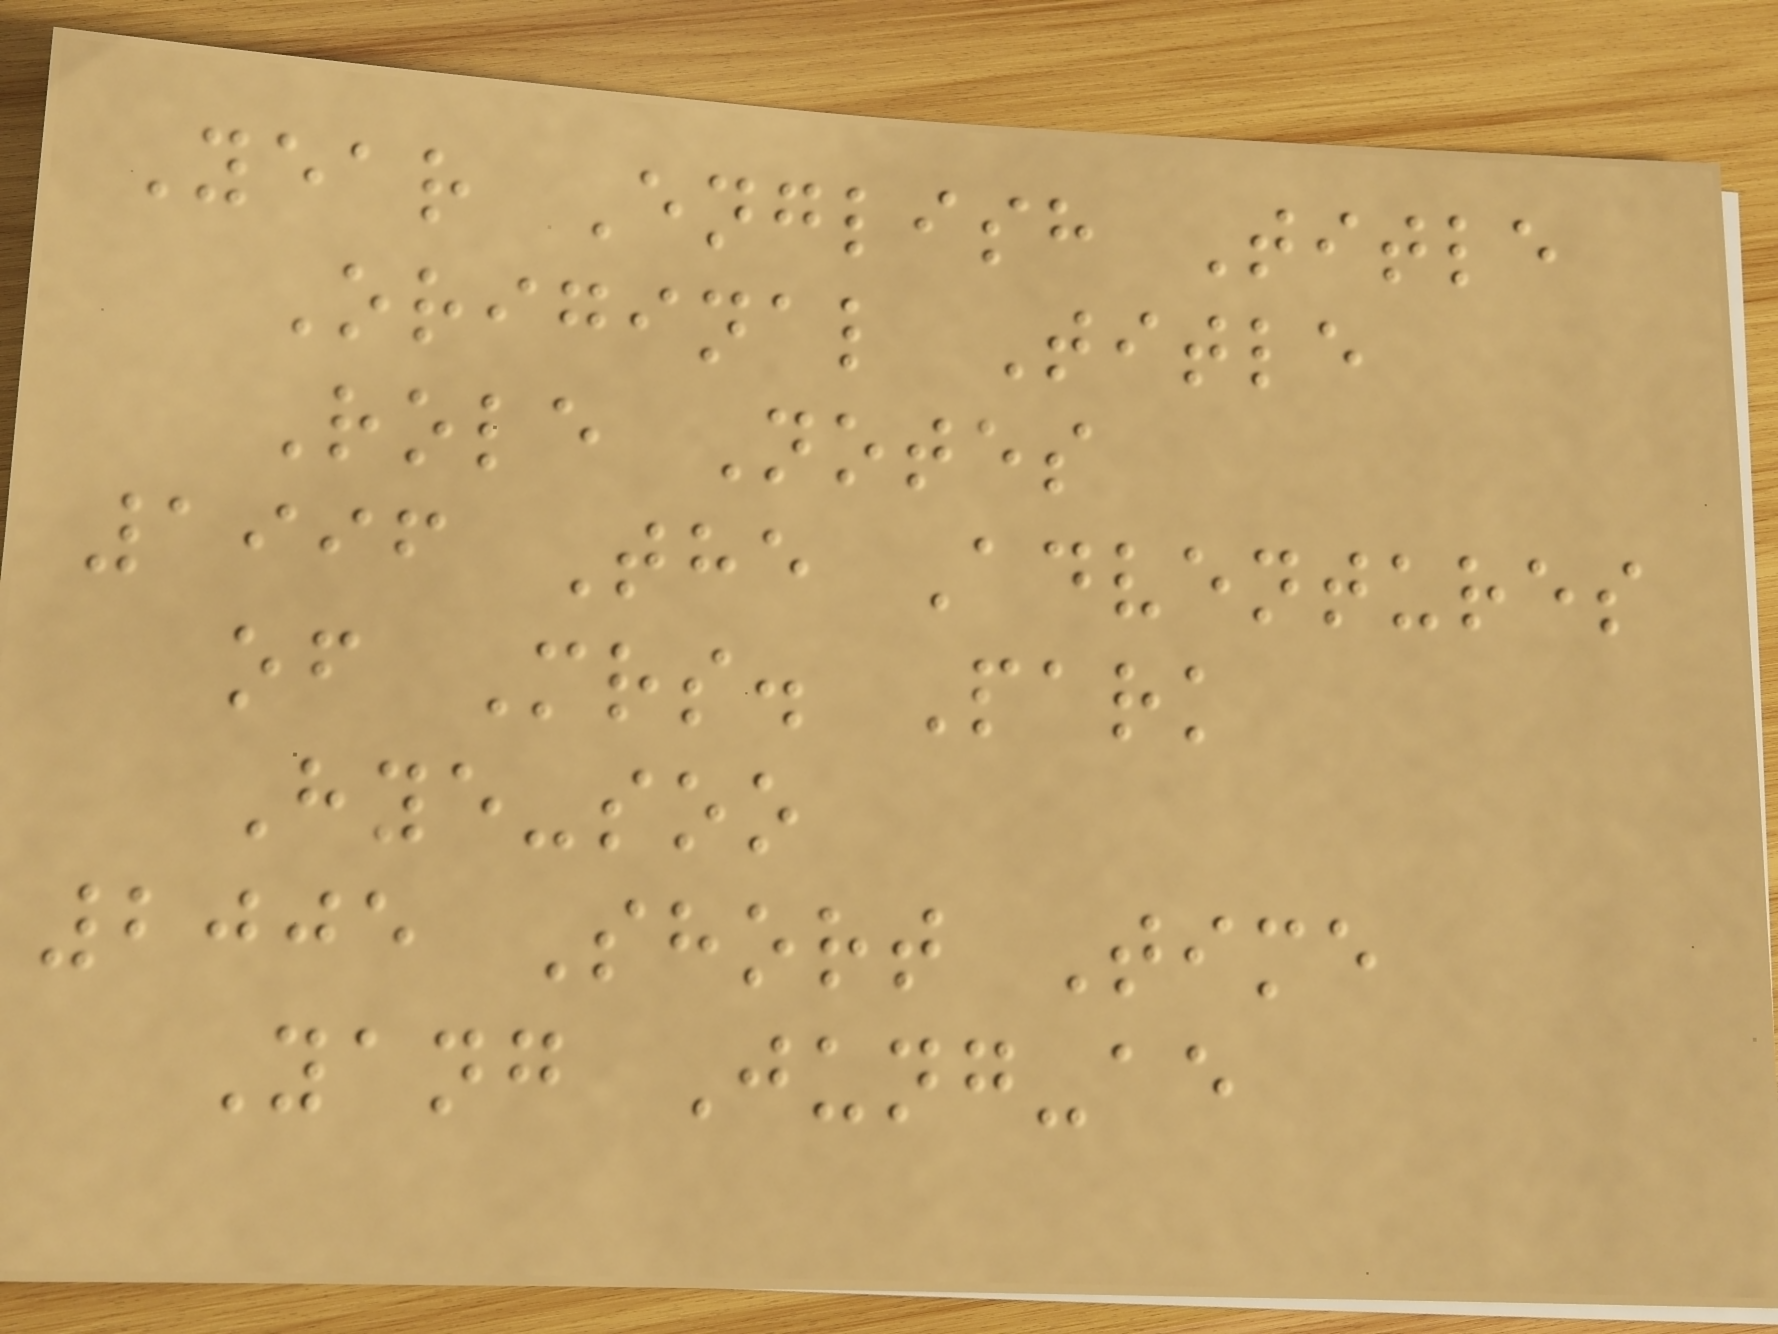Year English Title
Original Title
Role Notes
1996 The Adventures
of Mrs. Park
Hye-soo
2005 Short Time
Yang Jung-ae
